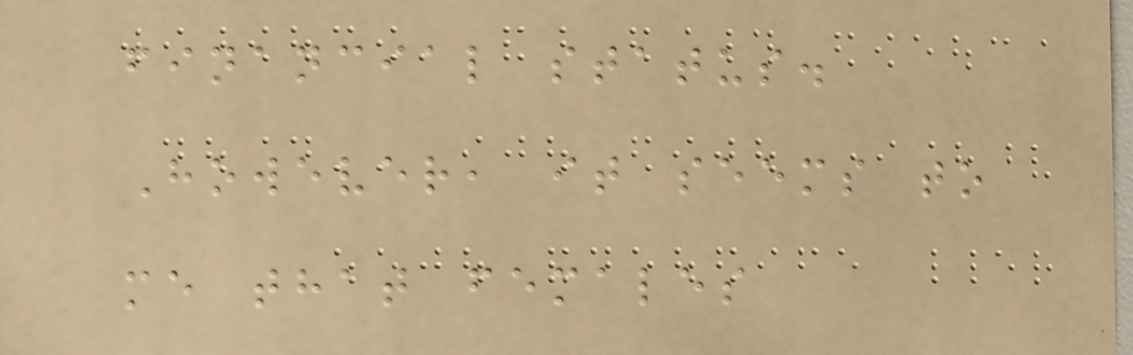financial status.
However, it seems to
me that females
